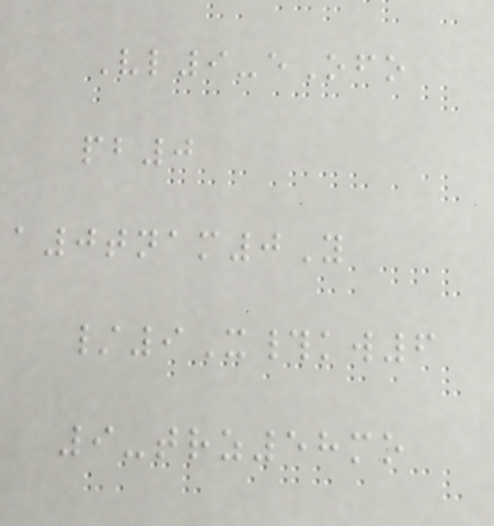Vl9-eOfo
pb0
a0tnam0Y
/9X#kw6
9-trz58mo
